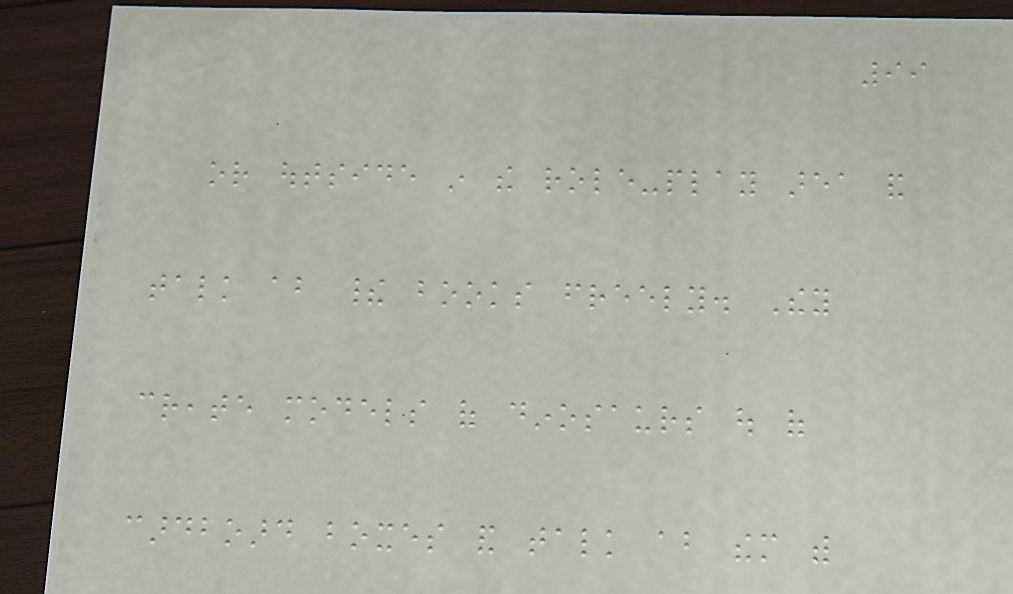99
or outside in the role-play area and
talk about their books freely. They
create models of dinosaurs out of
cardboard boxes and talk about them with
